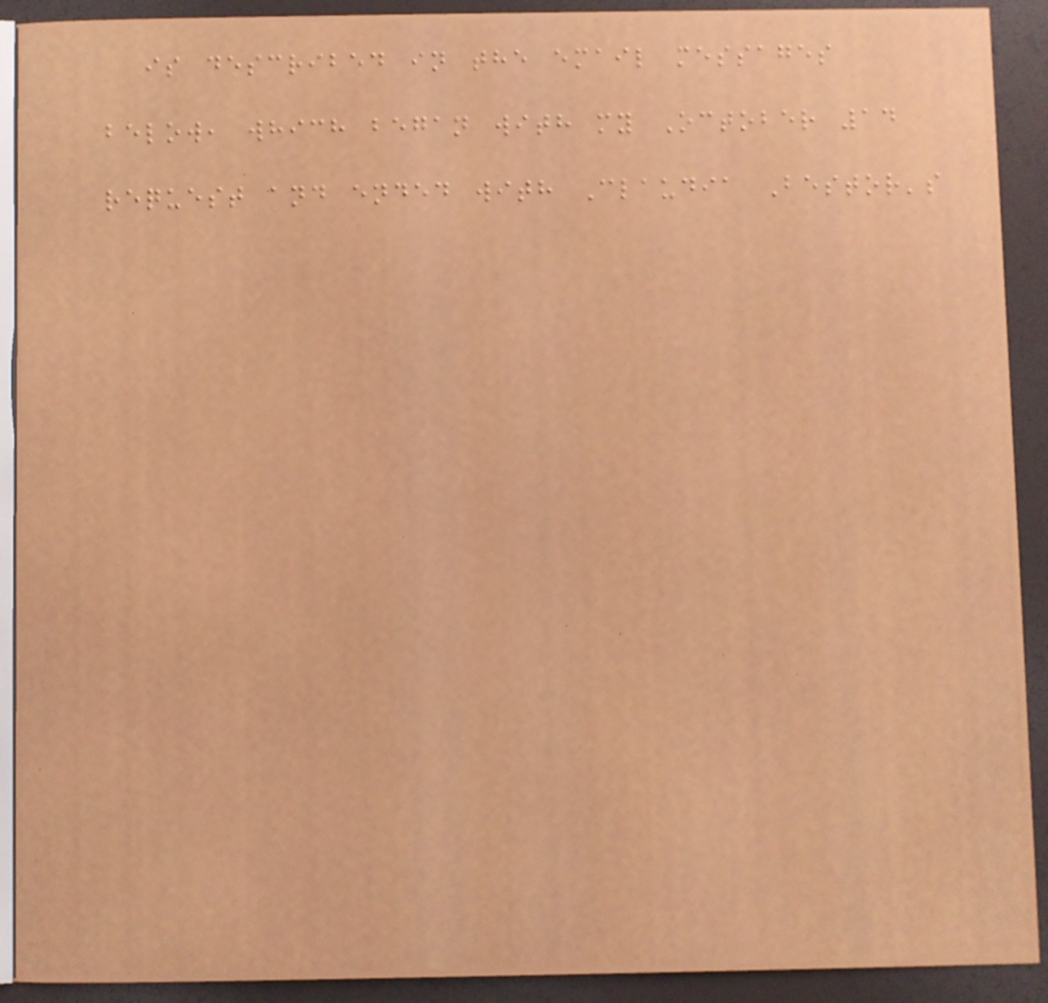is described in the email messages
below, which began with my October 14
request and ended with Claudia Bestor's
